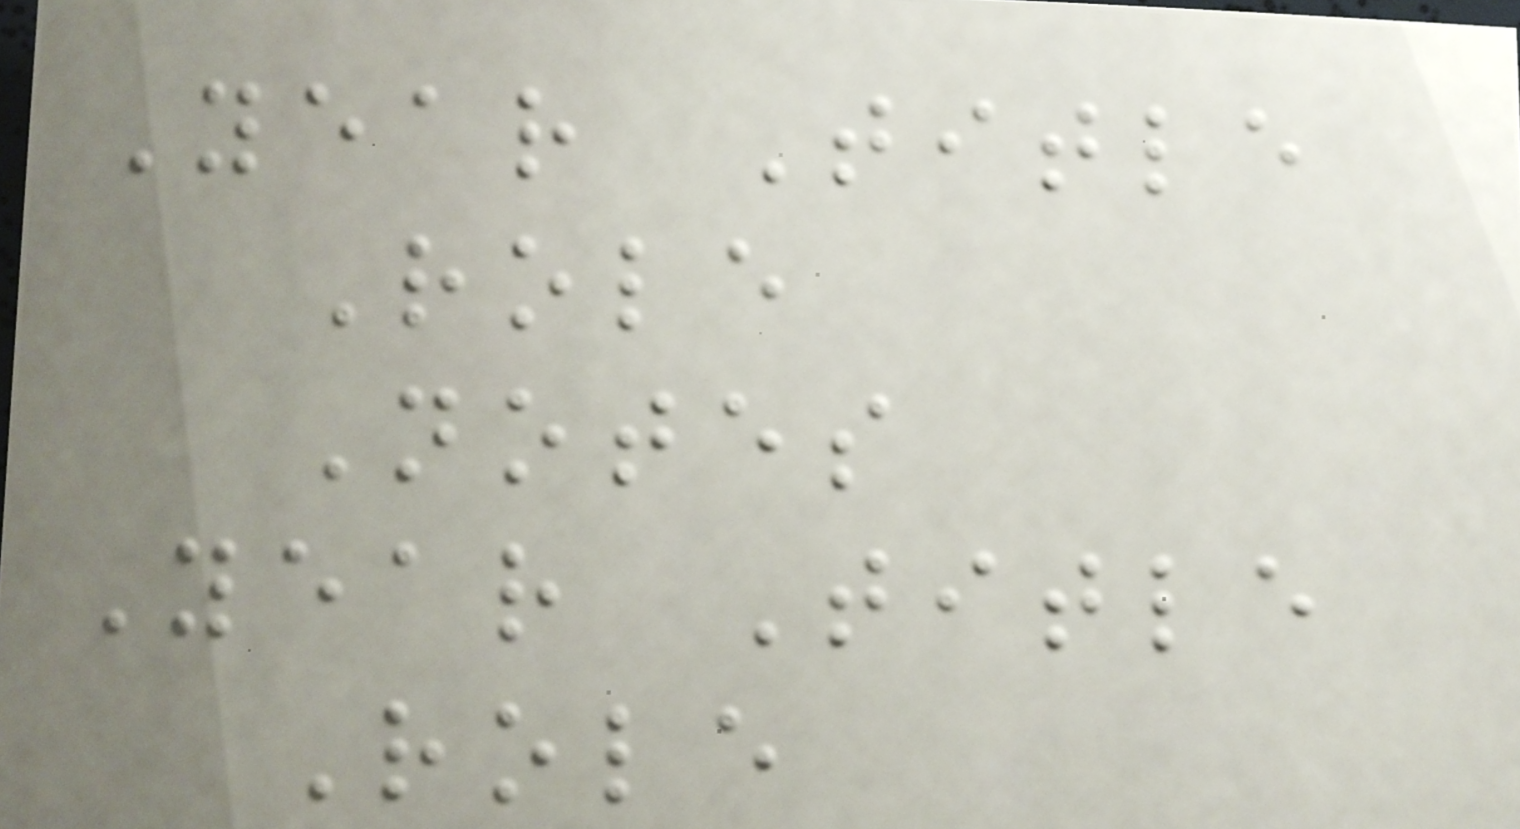Year Title
Role
Notes
Year Title
Role
